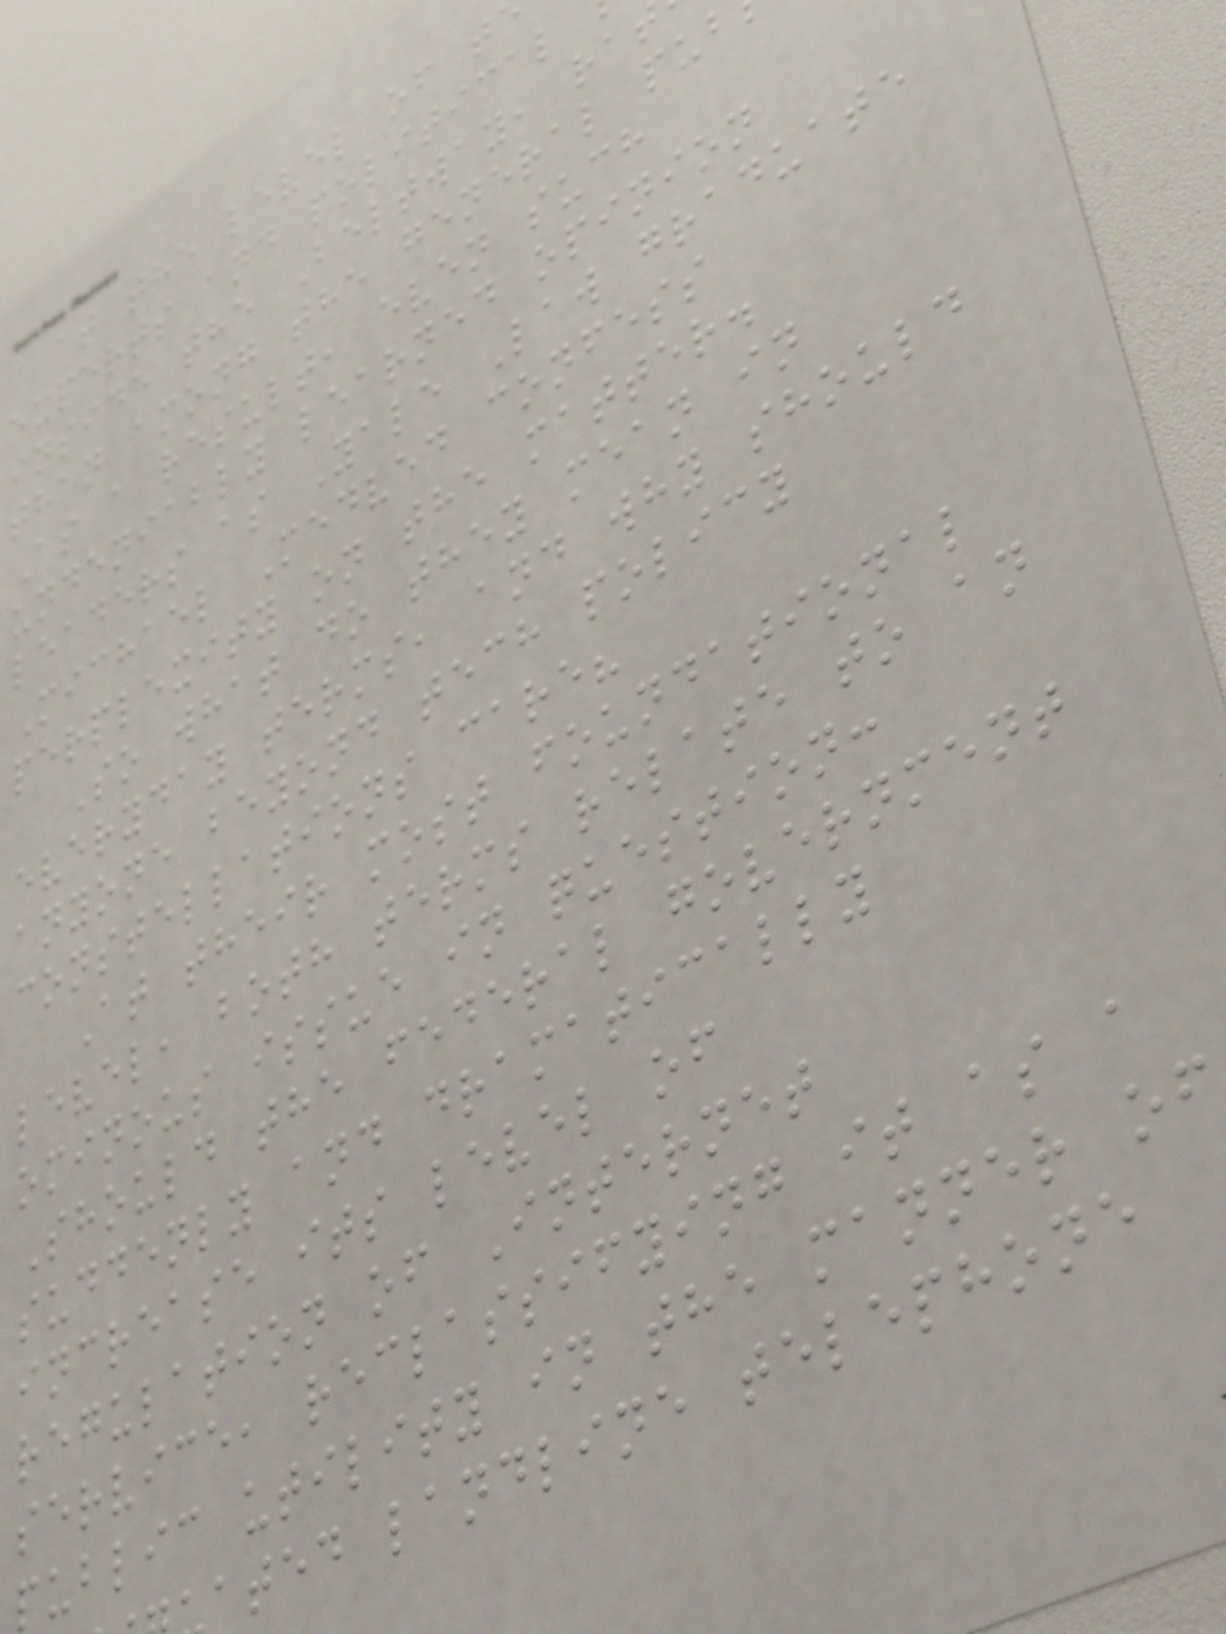at the level of t
experts and political
inside the Beltway, ra
than among the general pub
As a result, even such
undeniably learned opinion
leaders as Yale Law graduate
Michael Medved confess
perplexity on the matter.
So what do they mean in
everyday terms, and why should
anyone beyond tech policy
constellations care?
At their most foundational
level, both terms relate to an
ominous issue in question:
Should the federal government
suddenly and dramatically
increase its level of
regulation of Internet
service, reclassifying it as a
public utility in the manner of
ated landline telephone
